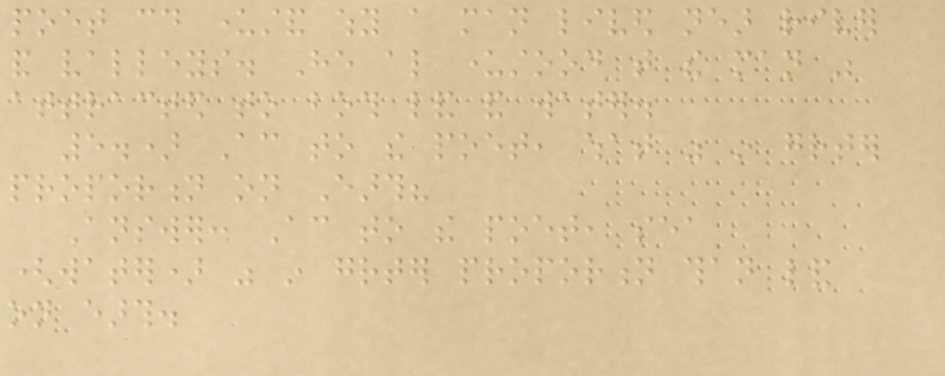poet could understand why a man lived near river
and valleys. He also understood that the man was
attracted to both land and water.
5.) According to the poet, what was in greater
proportion on Earth?
Answer: According to the poet, sea
(water) was in greater proportion than land
on earth.
